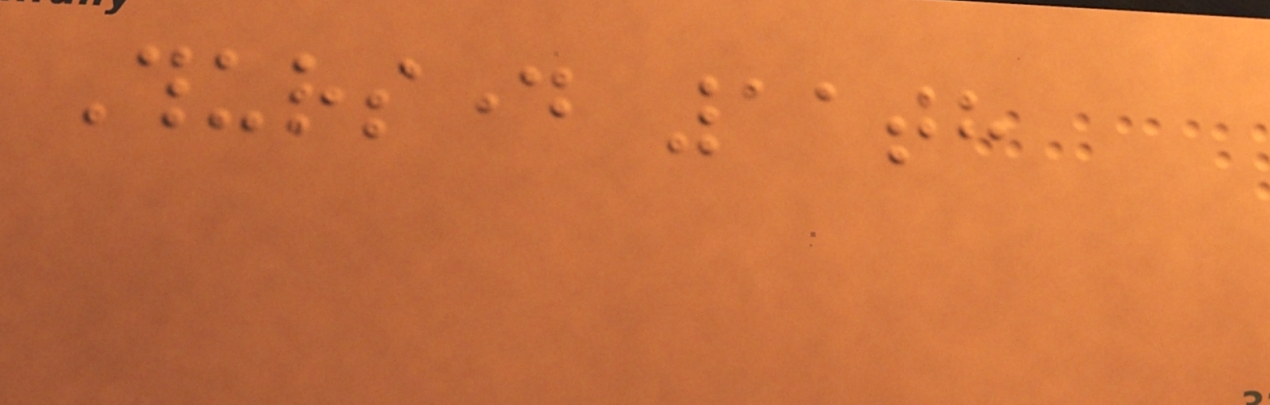Thursday 11th
